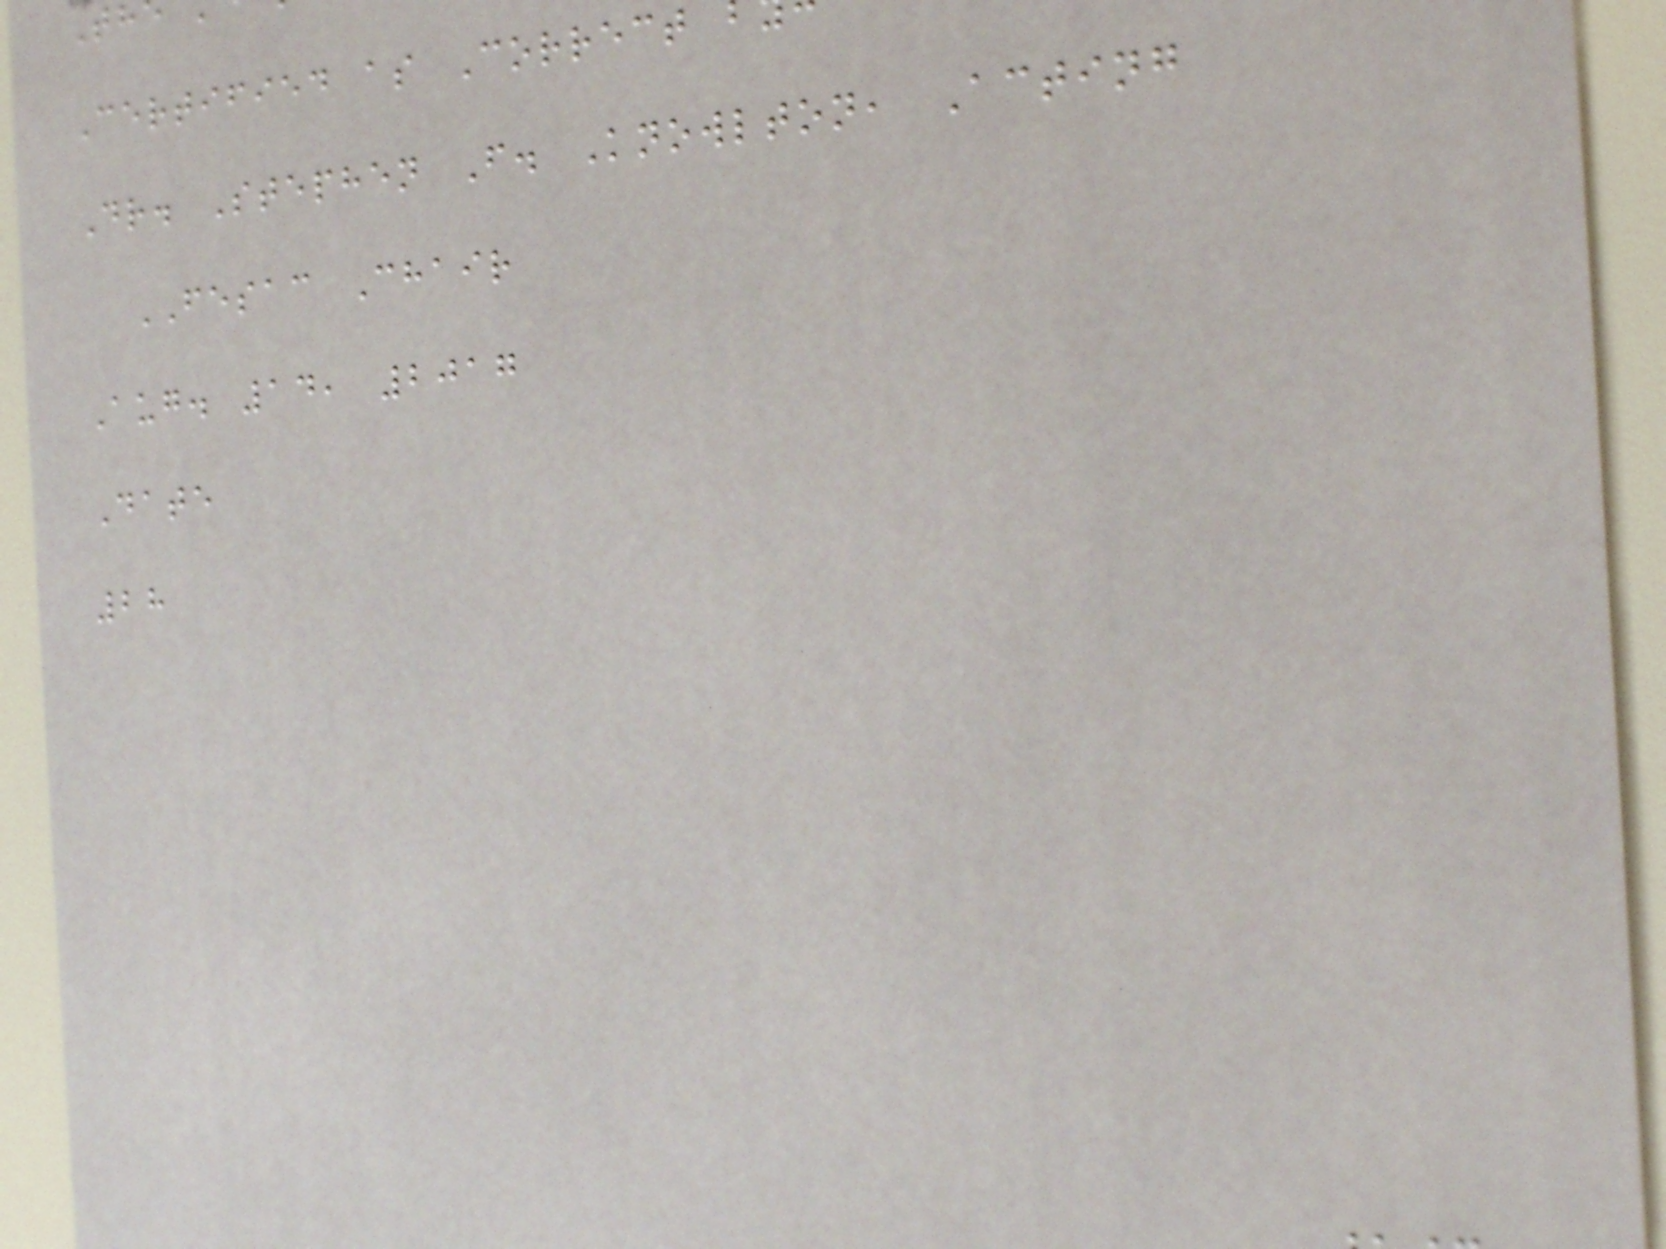Certified as Correct
Dr. Stephen F. Knowlton, Acting
FESAC Chair
Aug. 14, 2017
Date
28
